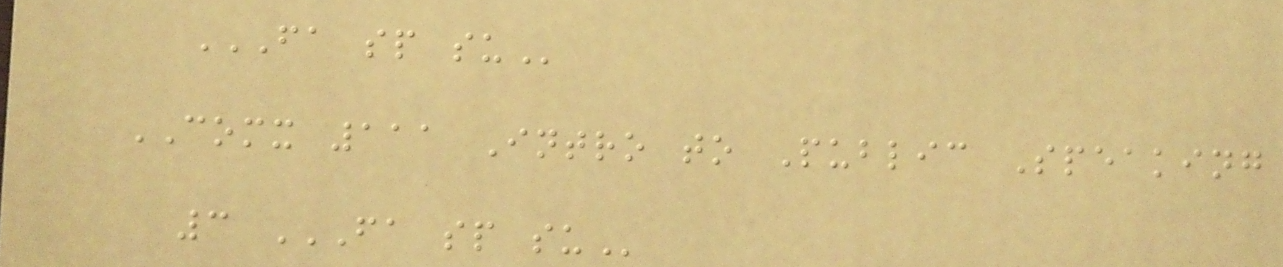FA SP SU
COMX 111 Intro to Public Speaking
3 FA SP SU
